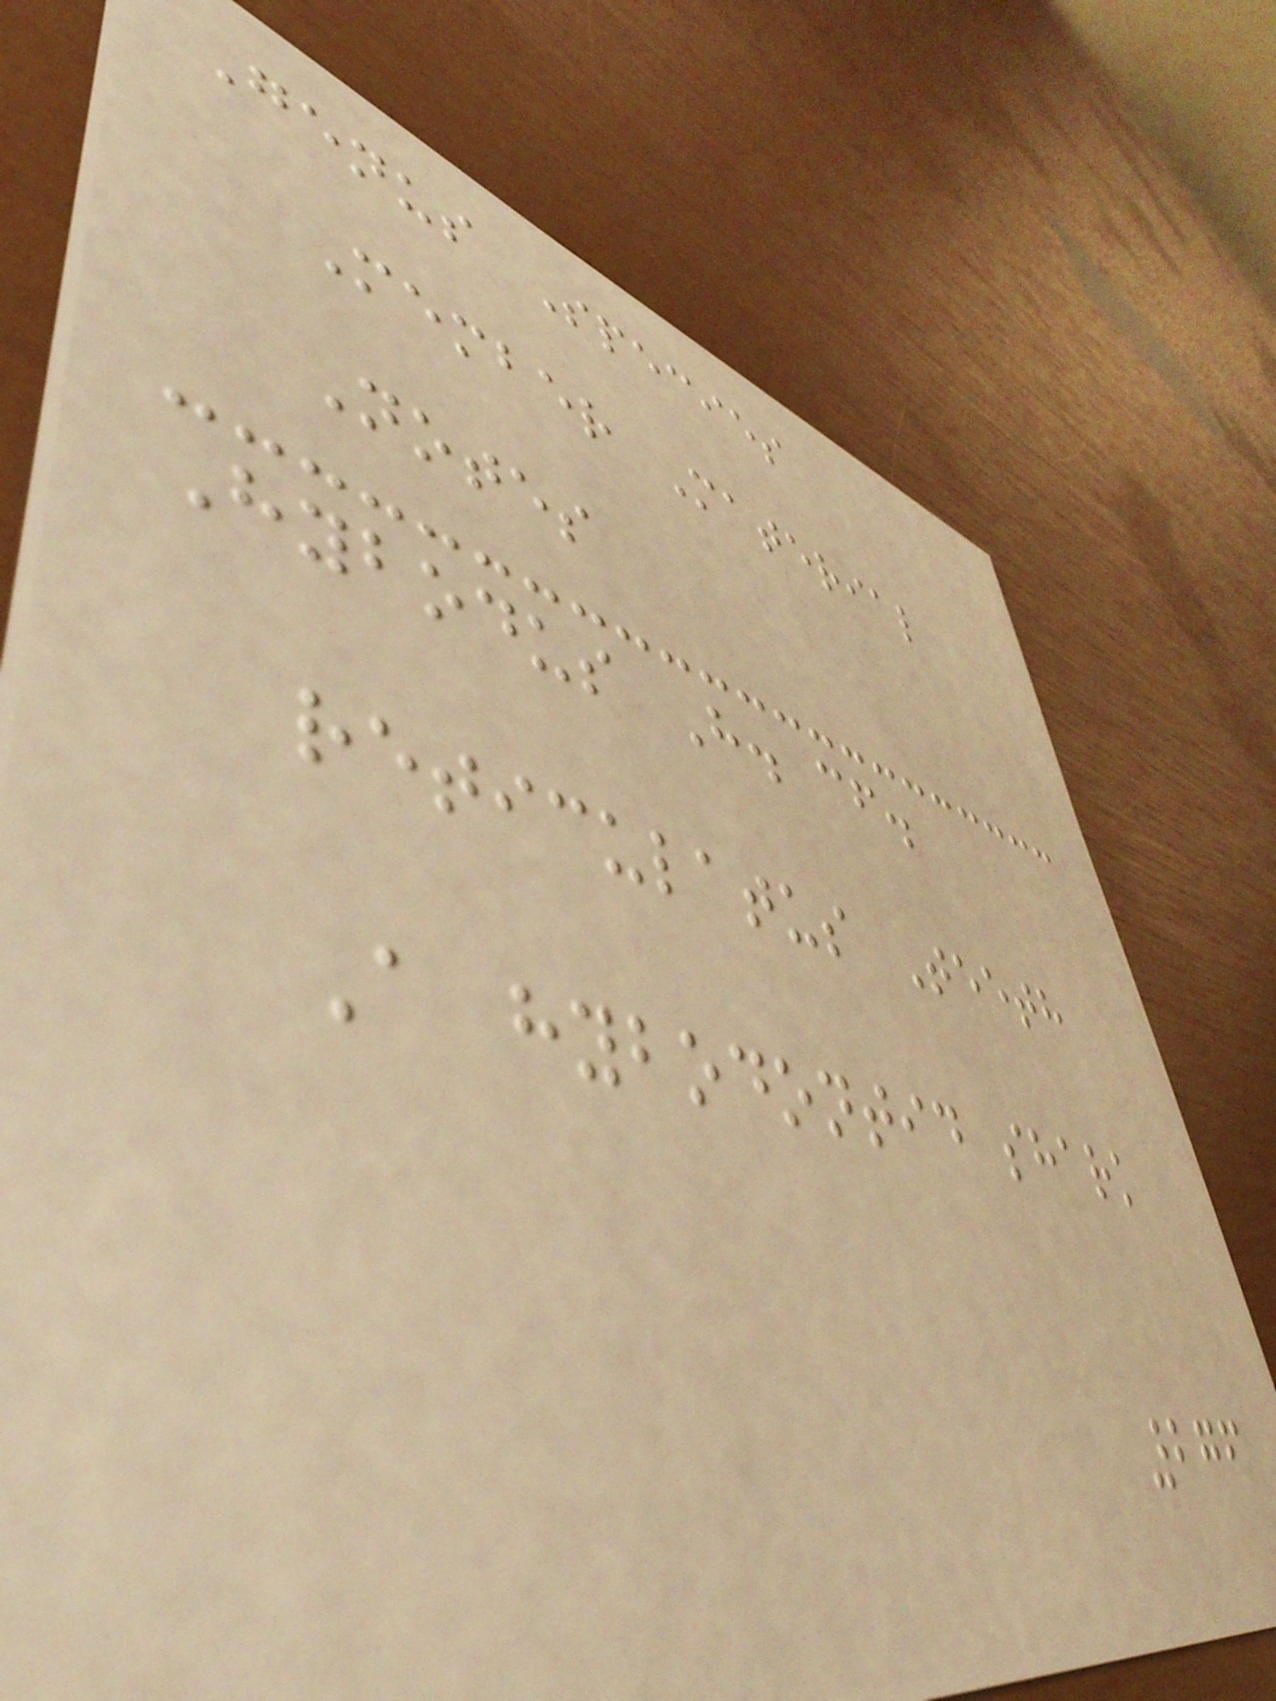Genus Species
Member Material
Notes
Hybodus H. cf.
reticulatus Teeth
A hybodontid shark
276
